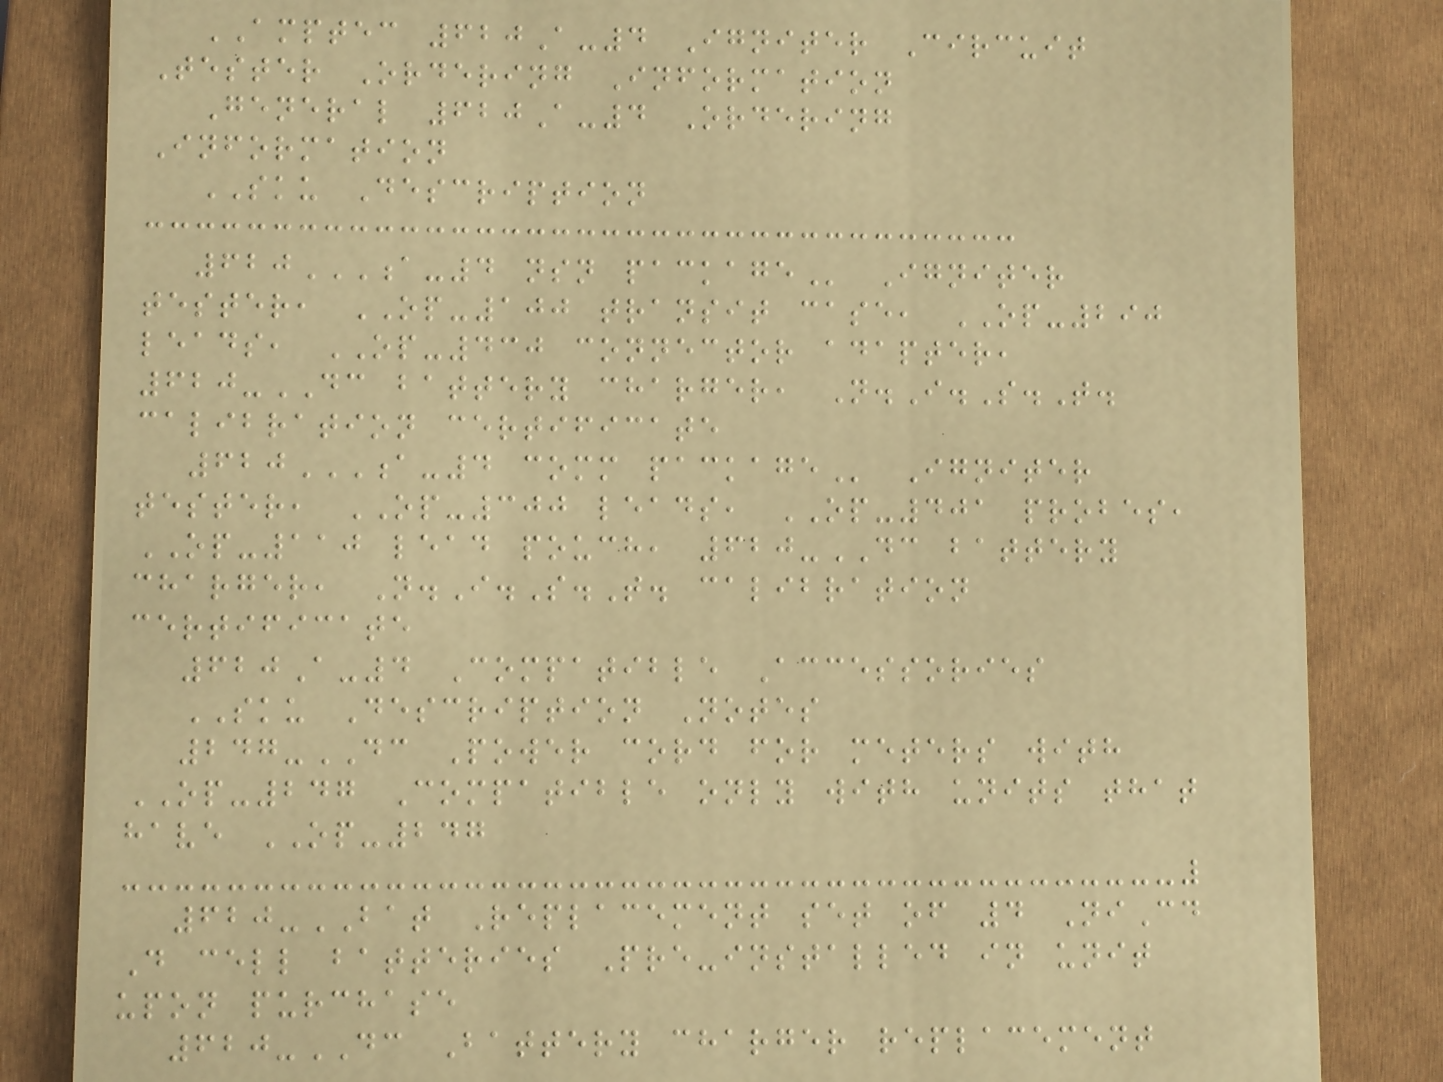AMPTEC 620A-4 Igniter Circuit
Tester Ordering Information
General 620A-4 Ordering
Information
SKU Description
620A-4 NSN PACKAGE Igniter
tester, OP-100 transit case, OP-290
leads, OP-430 connector adapter,
620-DC battery charger, N.I.S.T.
calibration certificate
620A-4 COMM PACKAGE Igniter
tester, OP-300 leads, OP-401 probes,
OP-110 lead pouch, 620-DC battery
charger, N.I.S.T. calibration
certificate
620A-4 Compatible Accessories
SKU Description Notes
247-DC Power cord for meters with
OP-247 Compatible only with units that
have OP-247
620-BAT Replacement set of 4 NiCd
D cell batteries Pre-installed in unit
upon purchase
620-DC Battery charger replacement
